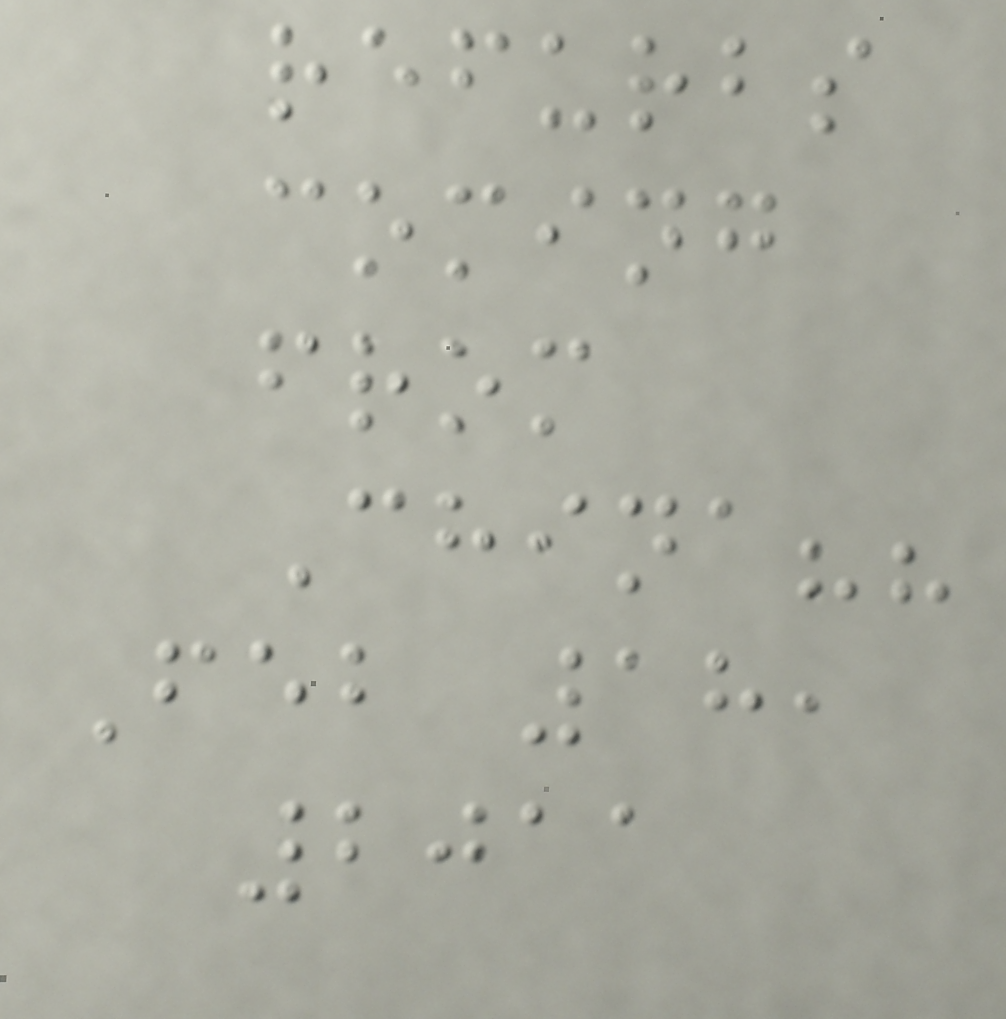refurbs
coming
from
China??
Feb 18,
2011
